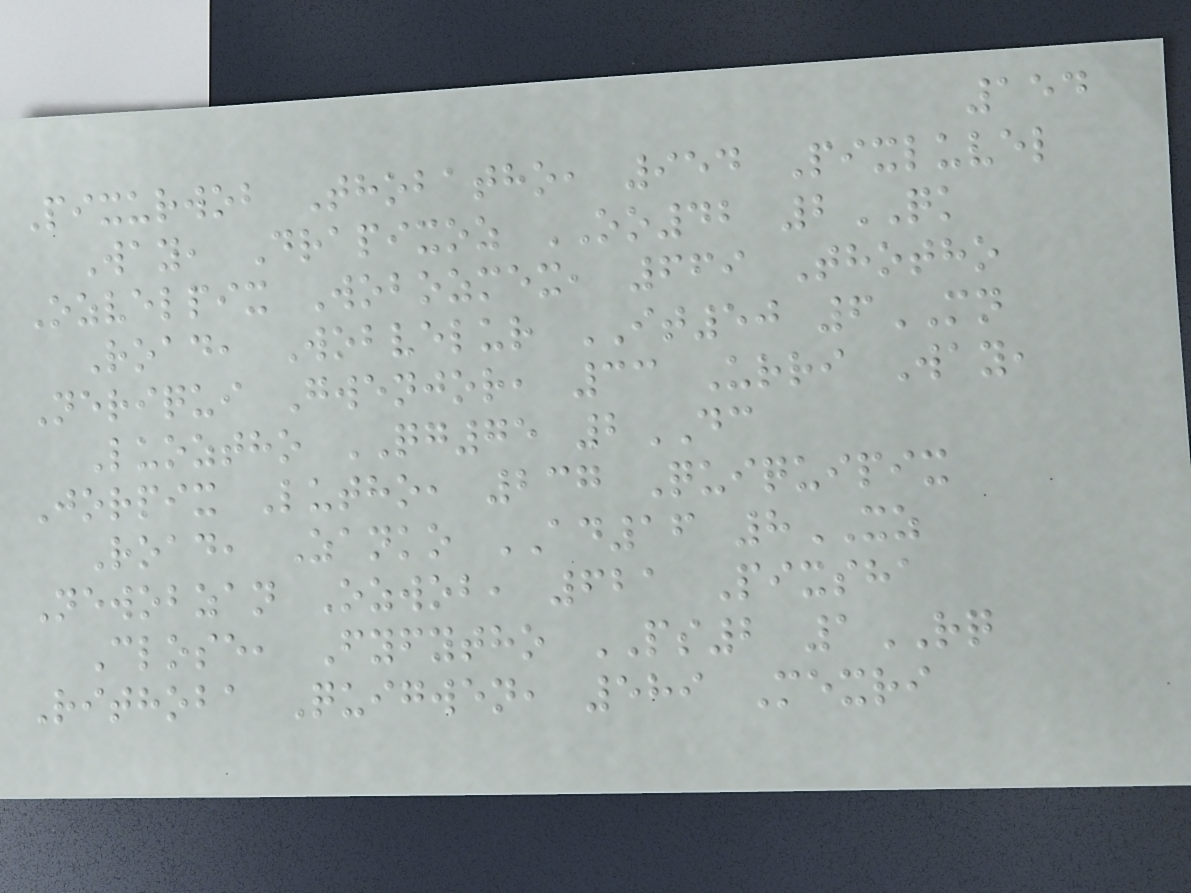154
Pixurwob Thobatho, 954 Pixluvel
Way, Drapixoz OO42 2QK
Ozvelpix Wobozmex, 669 Thotho
Road, Wobvelur IT50 6MN
Neriqui Gwenjor, 33 Urri Way,
Luoztho QG75 2DC
Jorpix Lutho, 237 Quiquipix
Road, Zanko AD16 8XZ
Newobzan Ozwob, 621 Pixsha
Close, Fyfytho PS2 1RQ
Rithoba Quigwen, 589 Mexri
